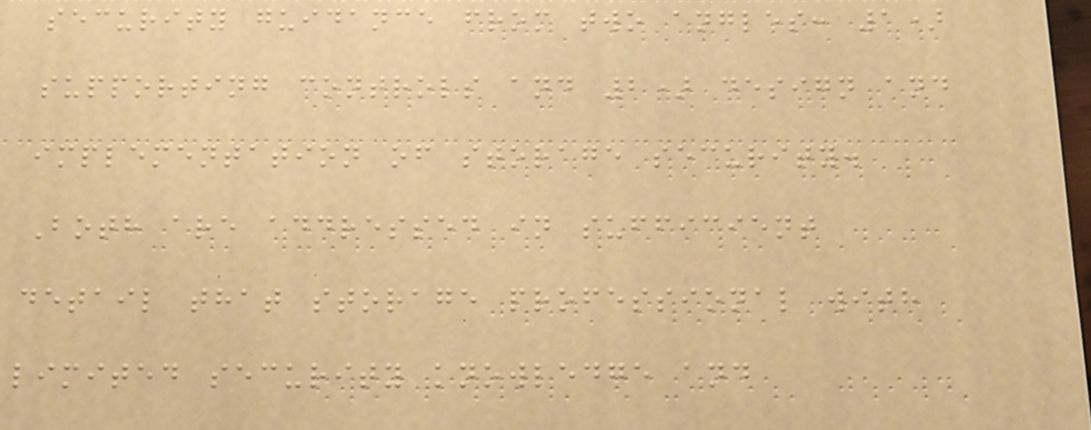security guidance from two angles: 1)
supporting controls and 2) design and
implementation of storage security.
Both are addressed in sufficient
detail that storage professional with
limited security knowledge and
